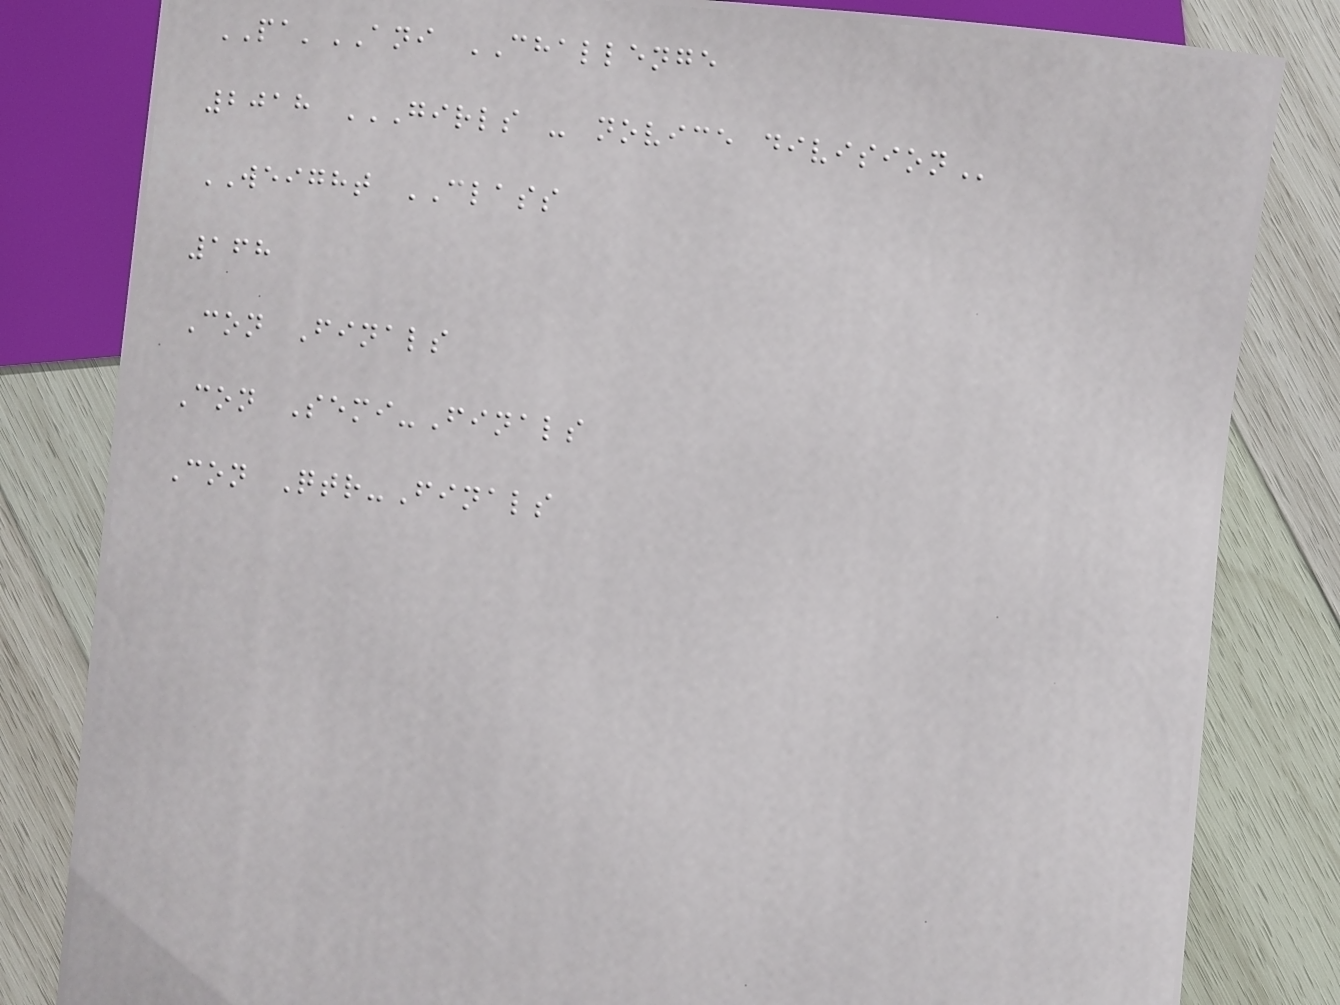PA'ANI CHALLENGE
2018 GIRLS - NOVICE DIVISION
WEIGHT CLASS
168
Con Finals
Con Semi-Finals
Con Qtr-Finals
